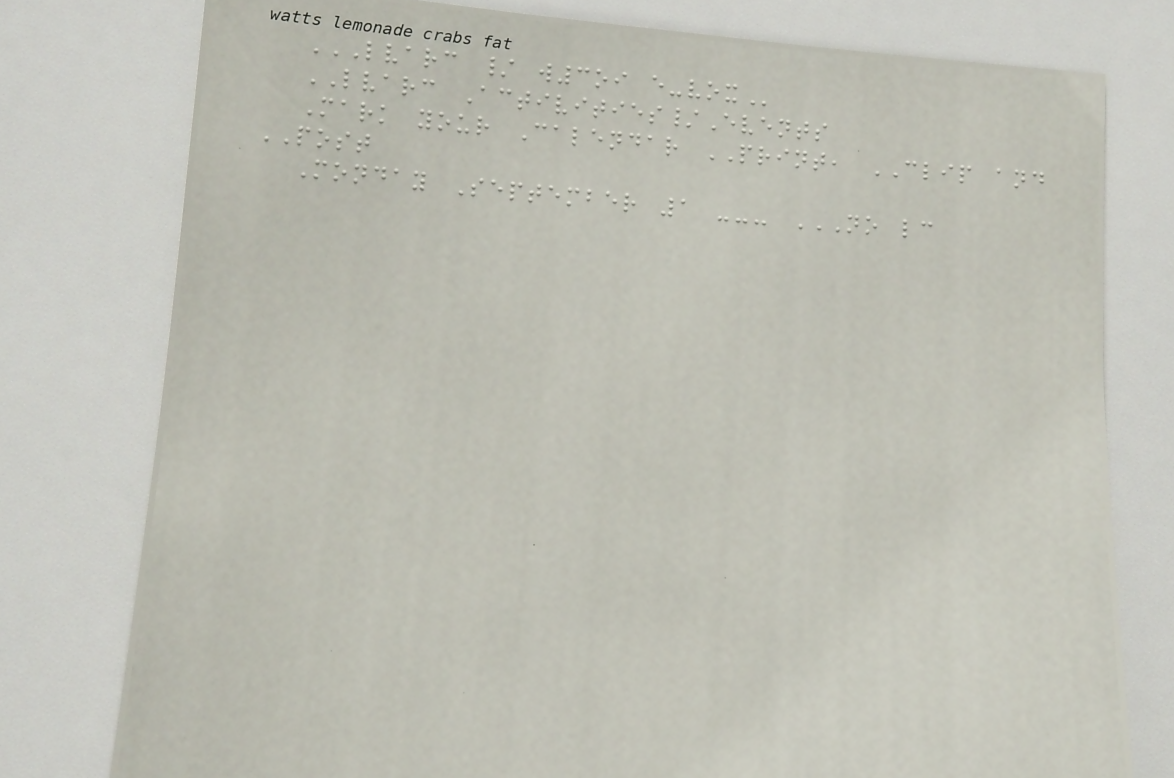LVARC / W3OI E-VOX
LVARC Activities/Events
Mark your Calendar PRINT, CLIP and
POST
Monday September 1 --- NO LC
